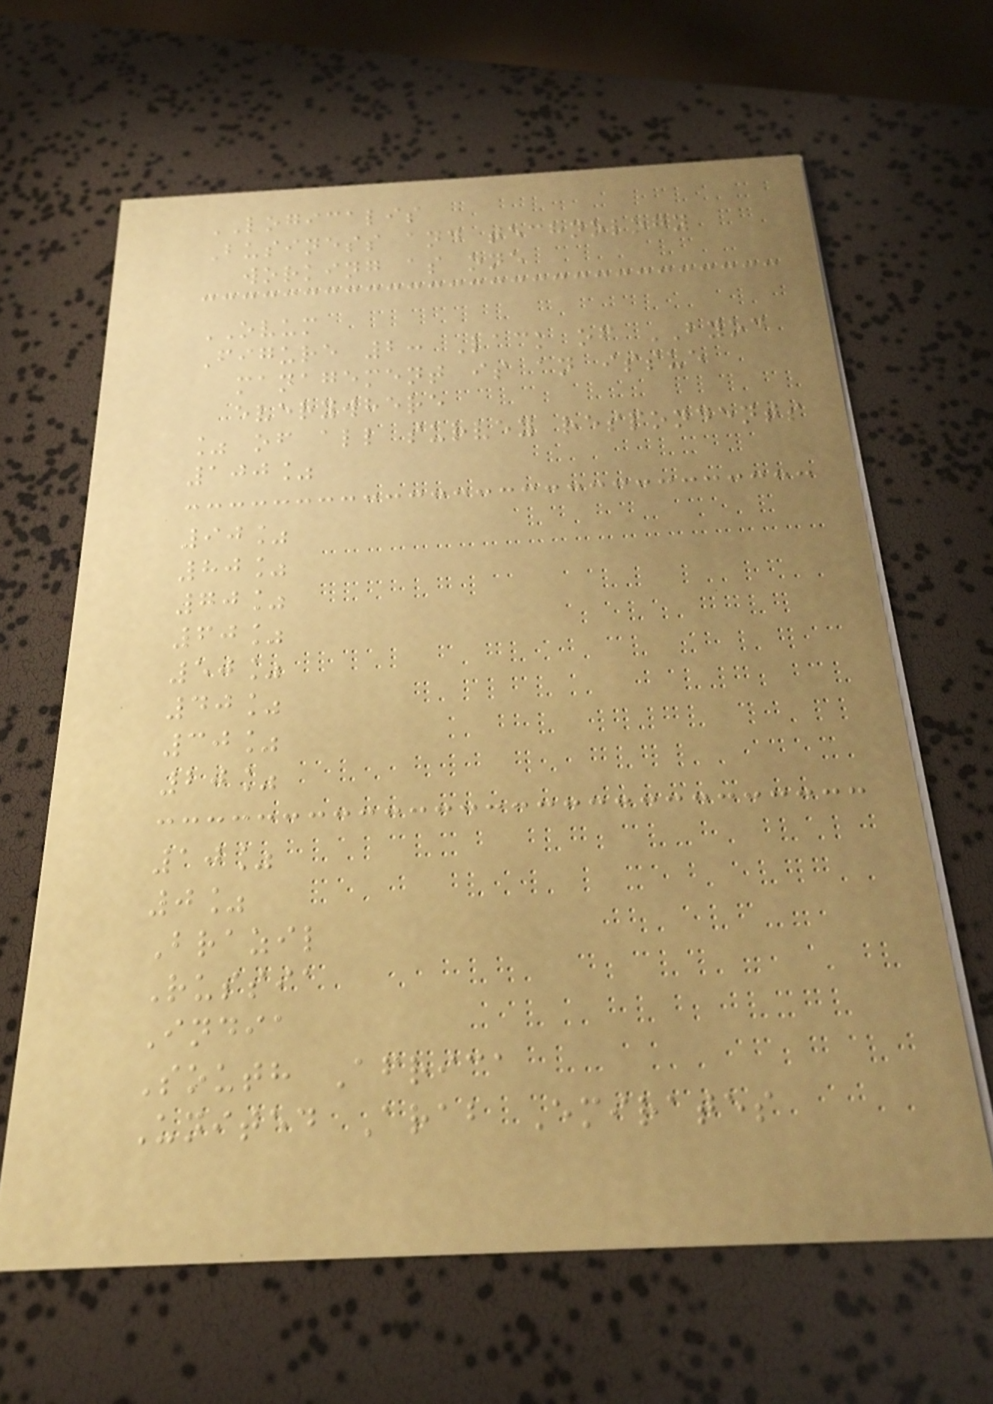LOGICALIS
Business and technology
working as one
OVUM
Figure 2: Lack of BYOD
management is an issue
everywhere
% of all survey respondents
100%
90%
80%
70%
60%
50%
40%
30%
20%
10%
0%
Brazil
Russia
India
South Africa
United Arab Emirates
